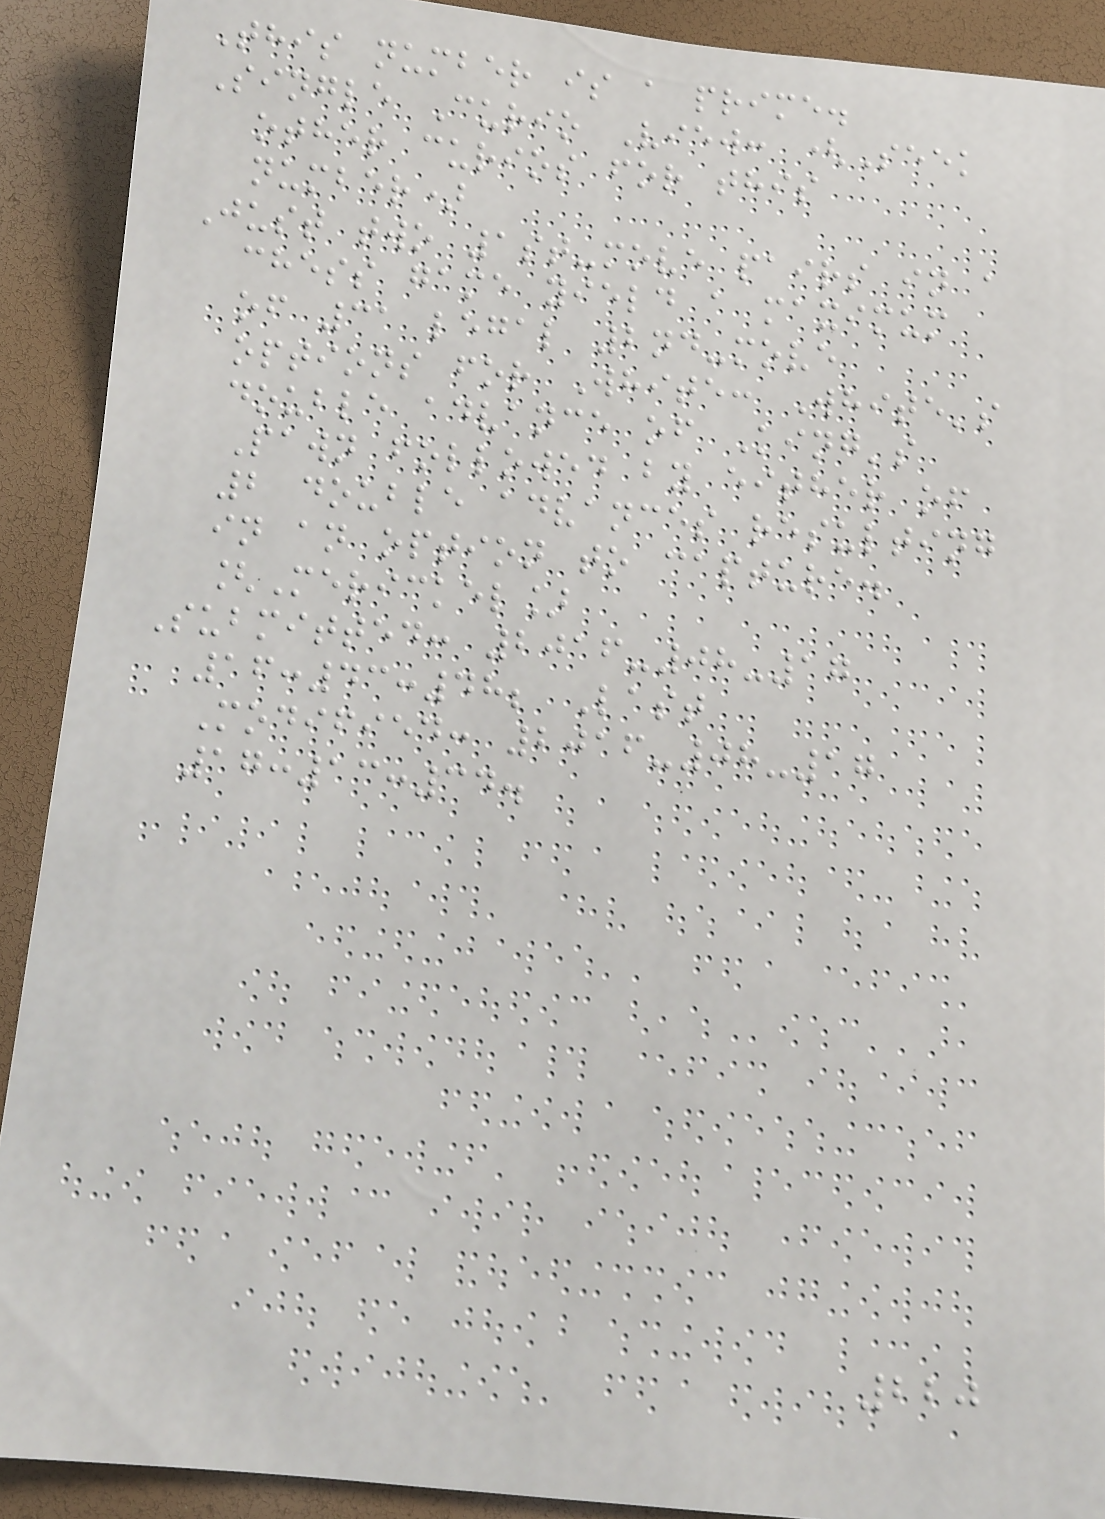This number is a prime.
Single Curio View: (Seek
other curios for this
number)
Just two 1st-move pairs in a
chess game yield a maximum
of 31 legal 2nd-move
options for White: White's
double advance of King's
Pawn followed by either of
2 double advances resulting
in an option to capture.
[Merickel]
Submitted: 2016-08-17
16:43:48; Last
Modified: 2016-08-17
17:13:34.
220
